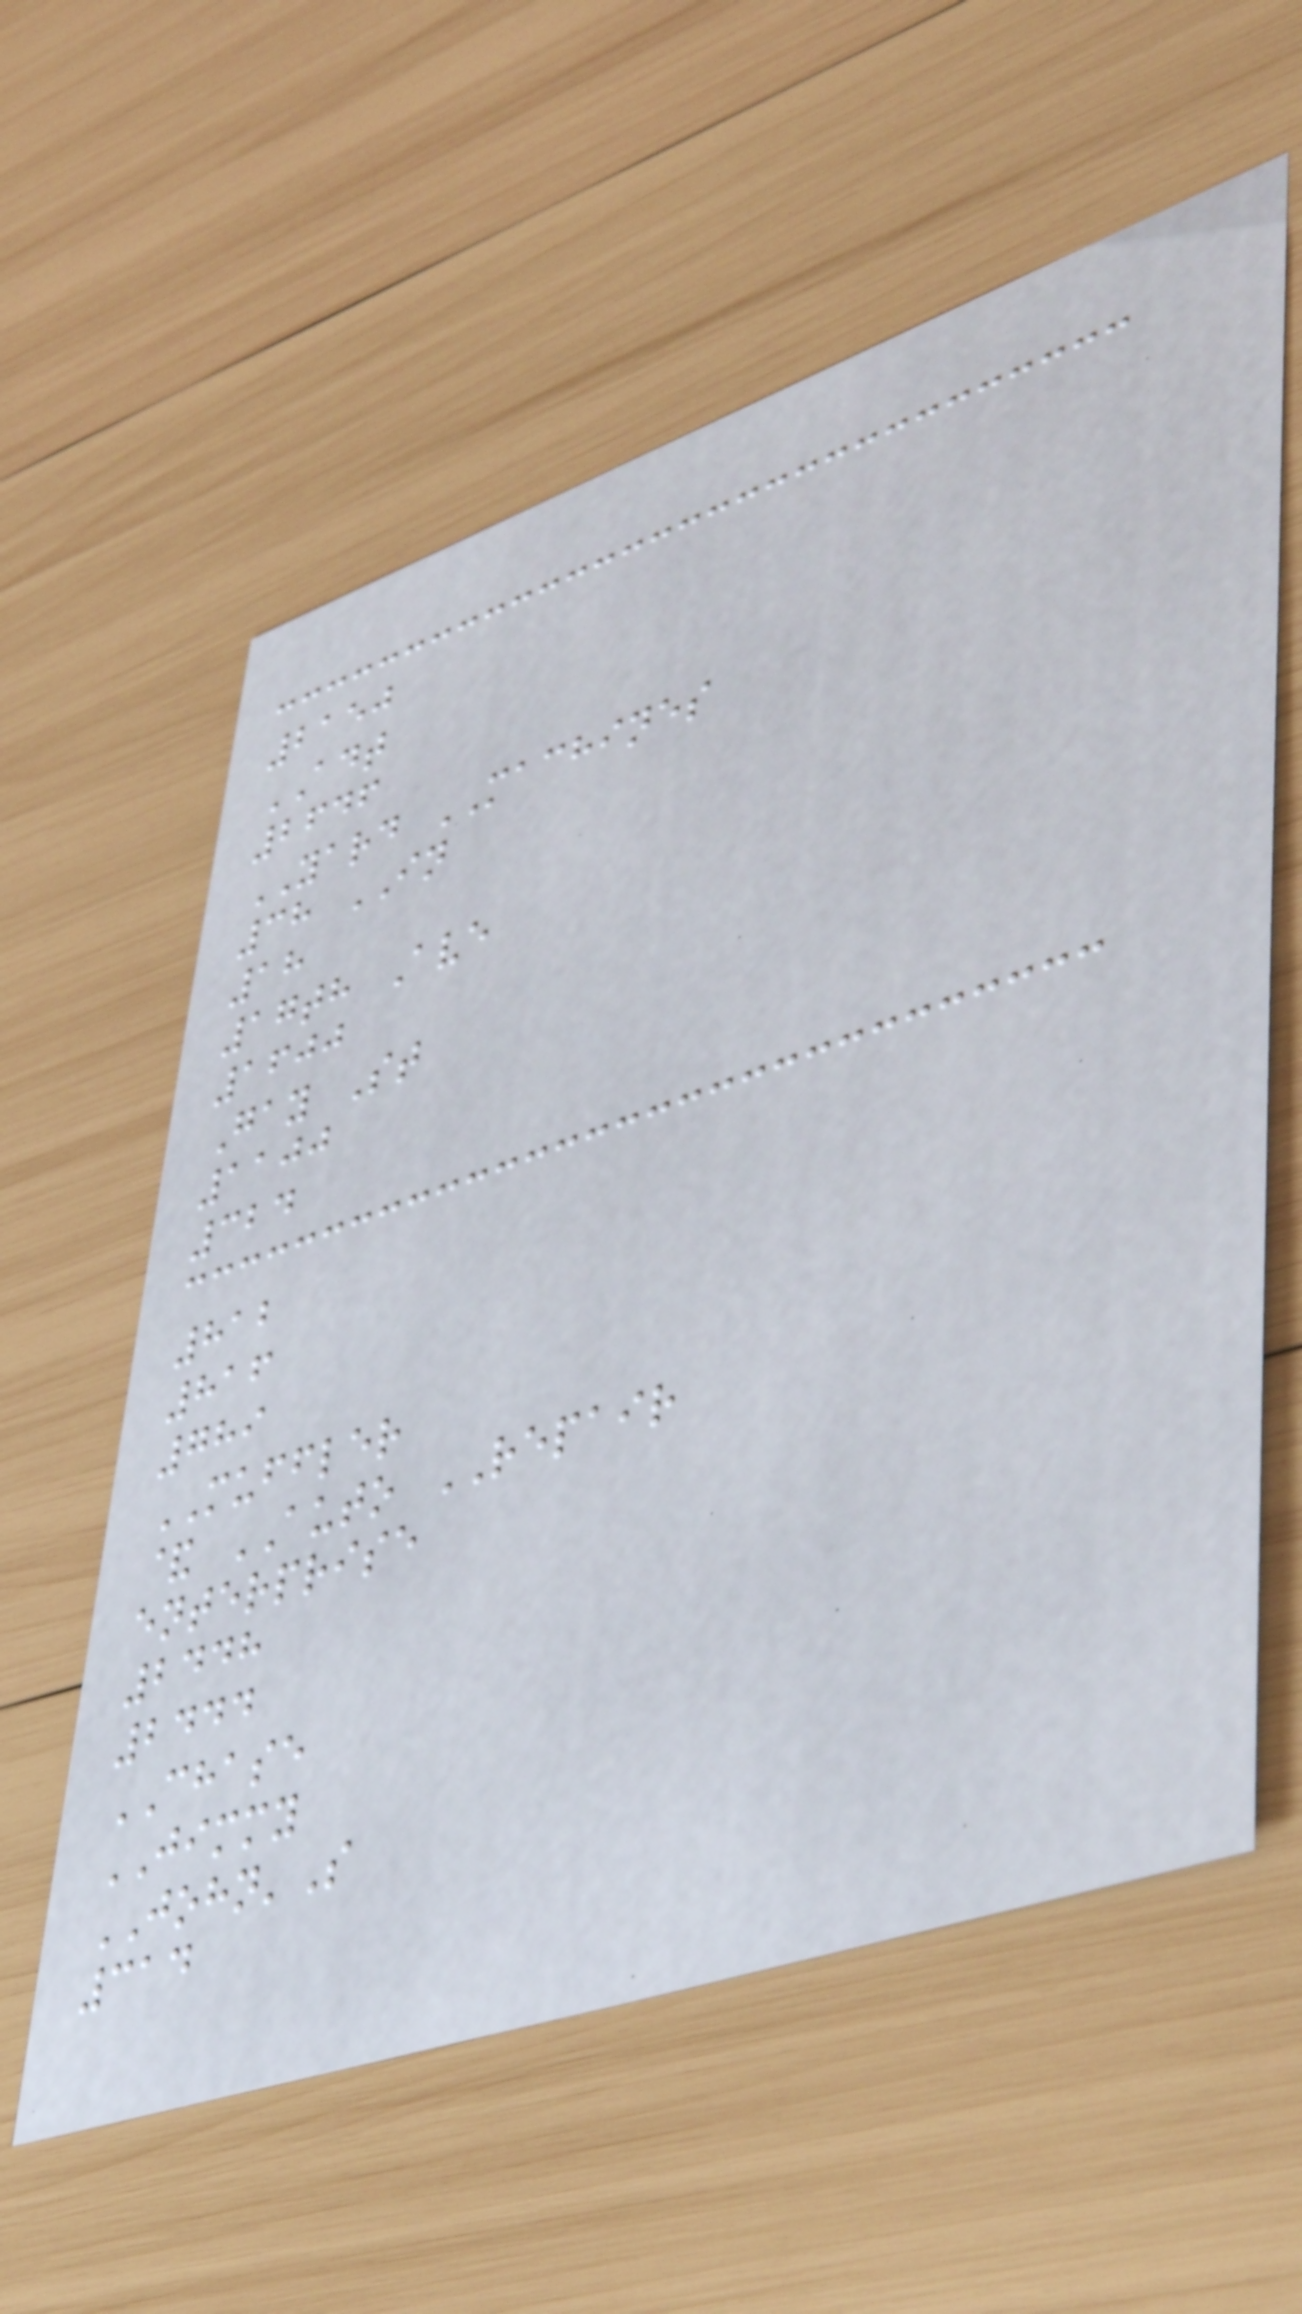2150
ADT
2646
YARD MACHINES
38 IN
18
17th Ave
1600
Gay St
1100
324
812
816
789
MUFFLER
& AUTO REPAIR
enterprise
2448
2444
CHASE
JIMMY
JOHN'S
314
